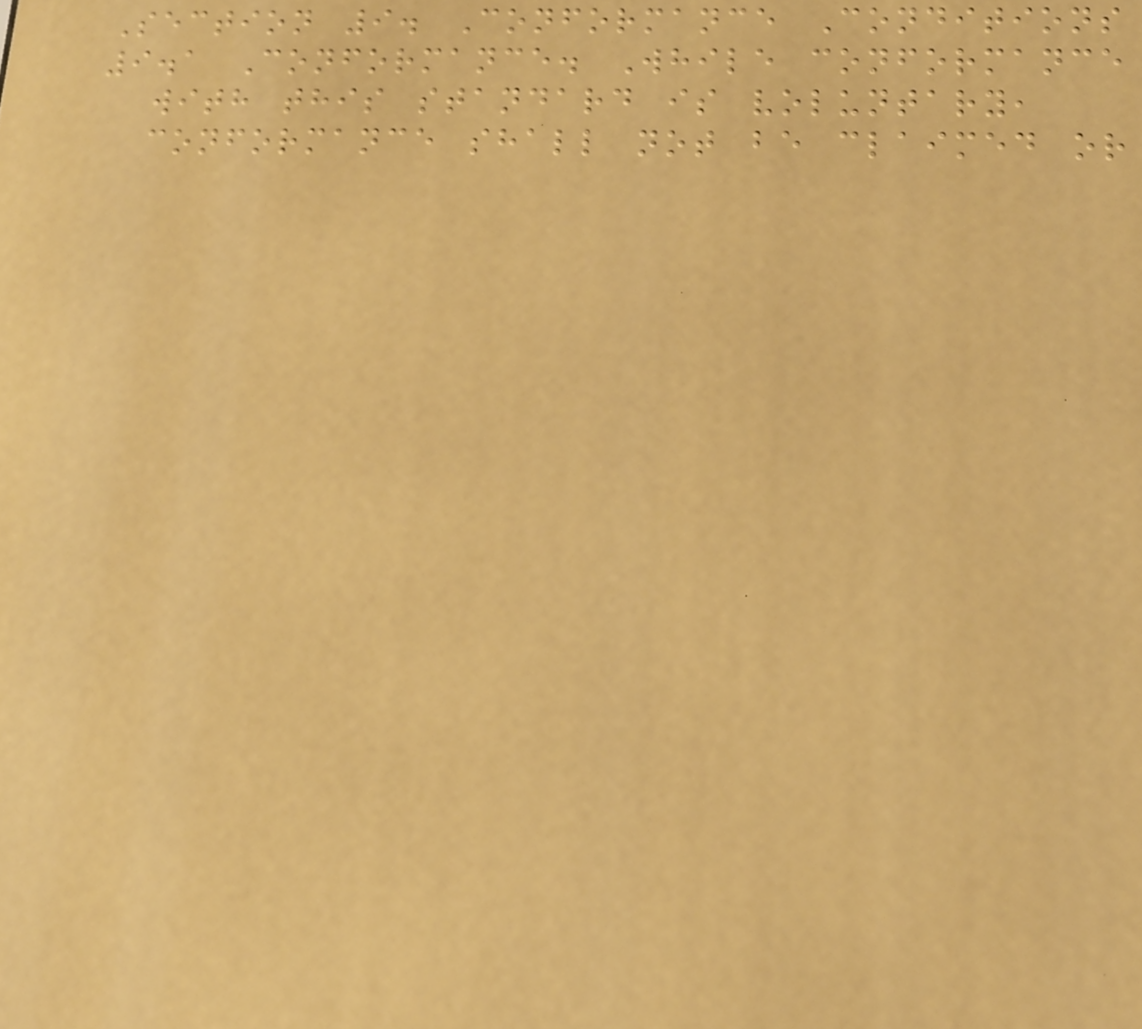Section 9. Conformance Conditions
9.1 Conformance. While conformance
with this standard is voluntary,
conformance shall not be claimed or
